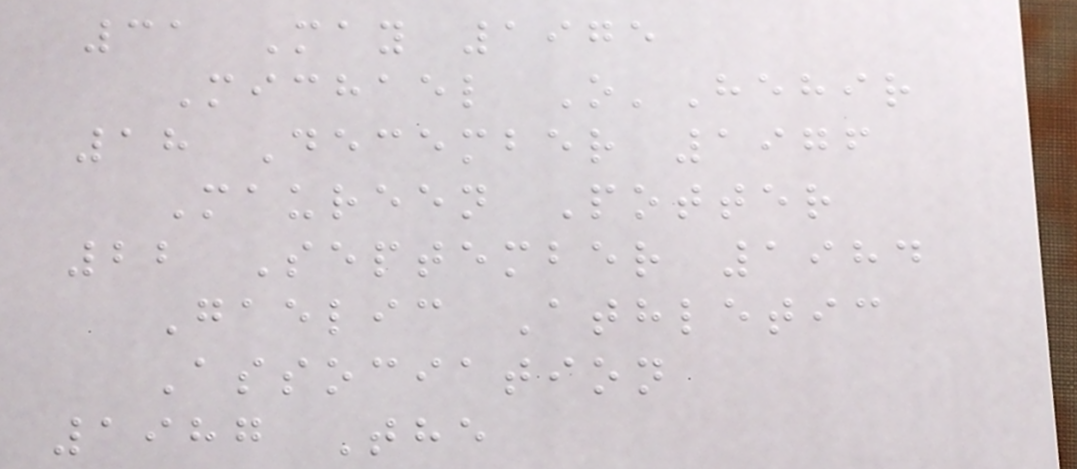31 May 1975
Michael O'Hehir
18 December 1976
Maureen Potter
22 September 1984
Gaelic Athletic
Association
1987 The
